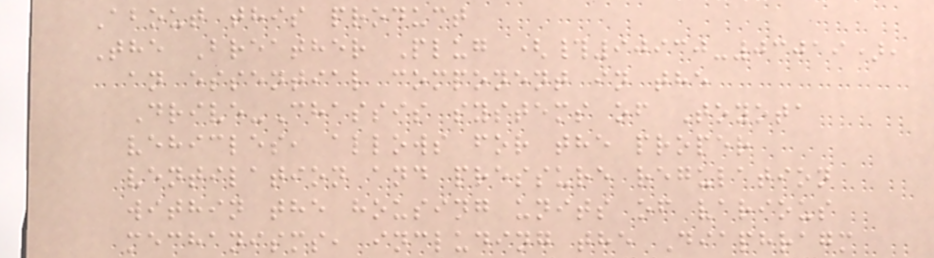About this product
The Breather Plug (#90930-03019),
an essential component in the
Drive-Chassis systems of Toyota
vehicles, allows for the proper
ventilation and pressure regulation
within the housing units of various
mechanisms, including the Diaphragm
